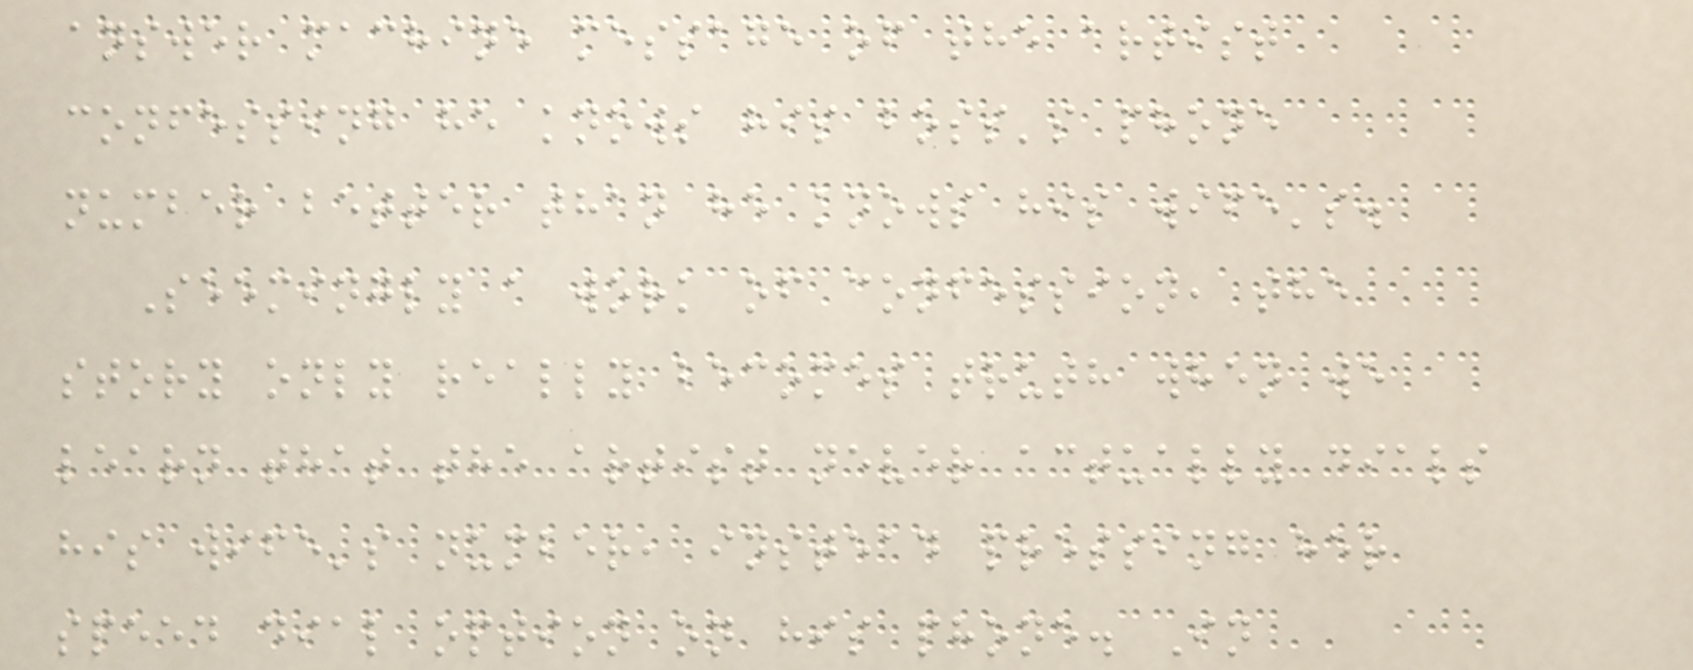answer machine message of the artist
confessing he knows his boss's phone
number better than he knows his wife's.
Seemingly a work of confession, the
story only really becomes truth when we
learn that the artist never actually dials
his wife's number, instead pressing her
speed dial option on his phone. In
